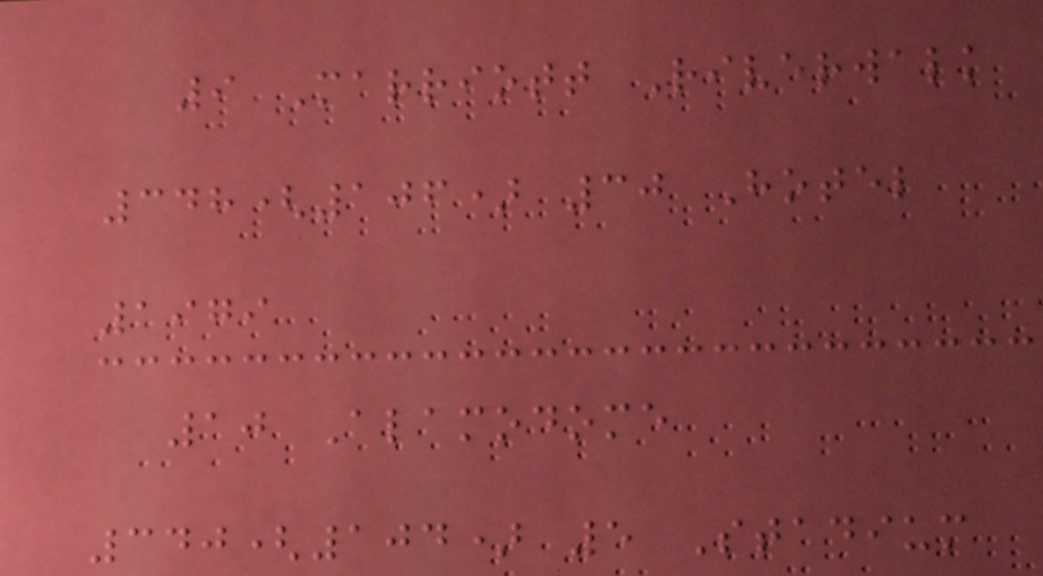9 Marriott Riverwalk
348(106) 30 Hotel
1979
10 Alamodome
340(104) 5 Stadium
